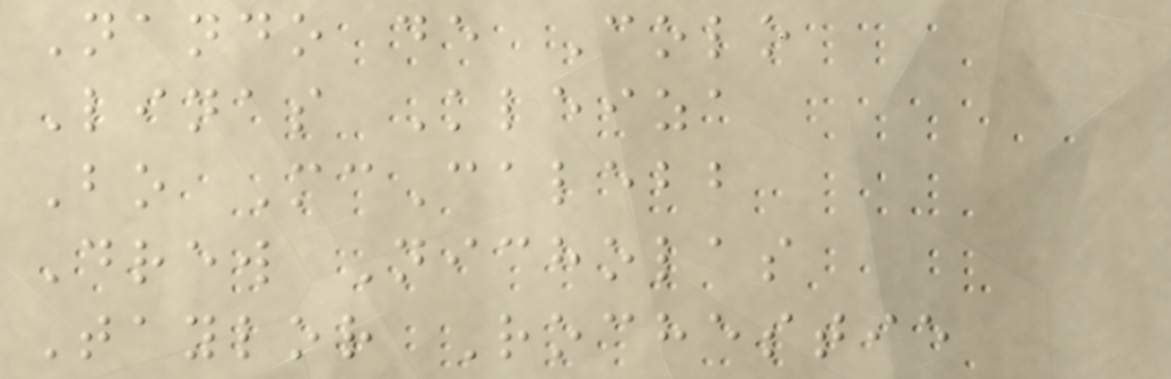Nando de Colo
Linas Kleiza
Bo McCalebb
Drew Nicholas
Taylor Rochestie
